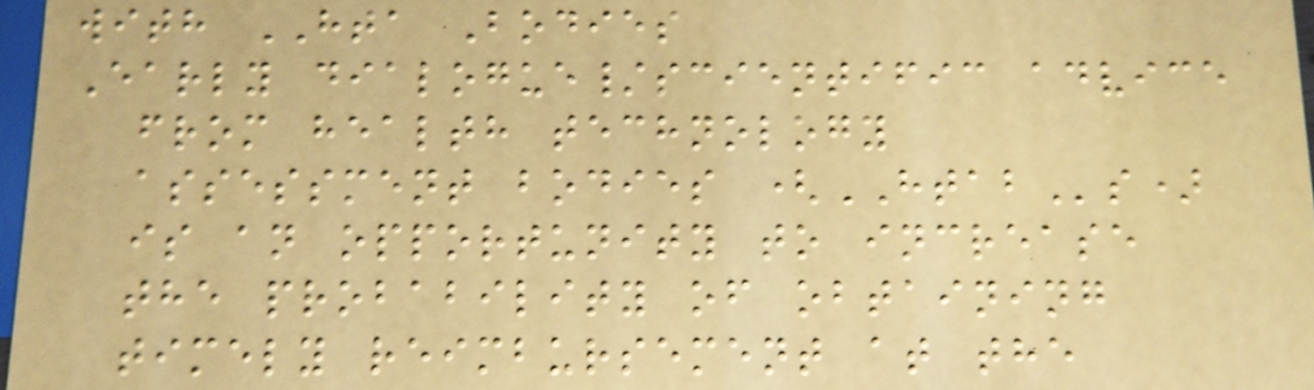with HTA Bodies
Early dialogue/scientific advice
from health technology
assessment bodies (HTABs)
is an opportunity to increase
the probability of obtaining
timely reimbursement at the
